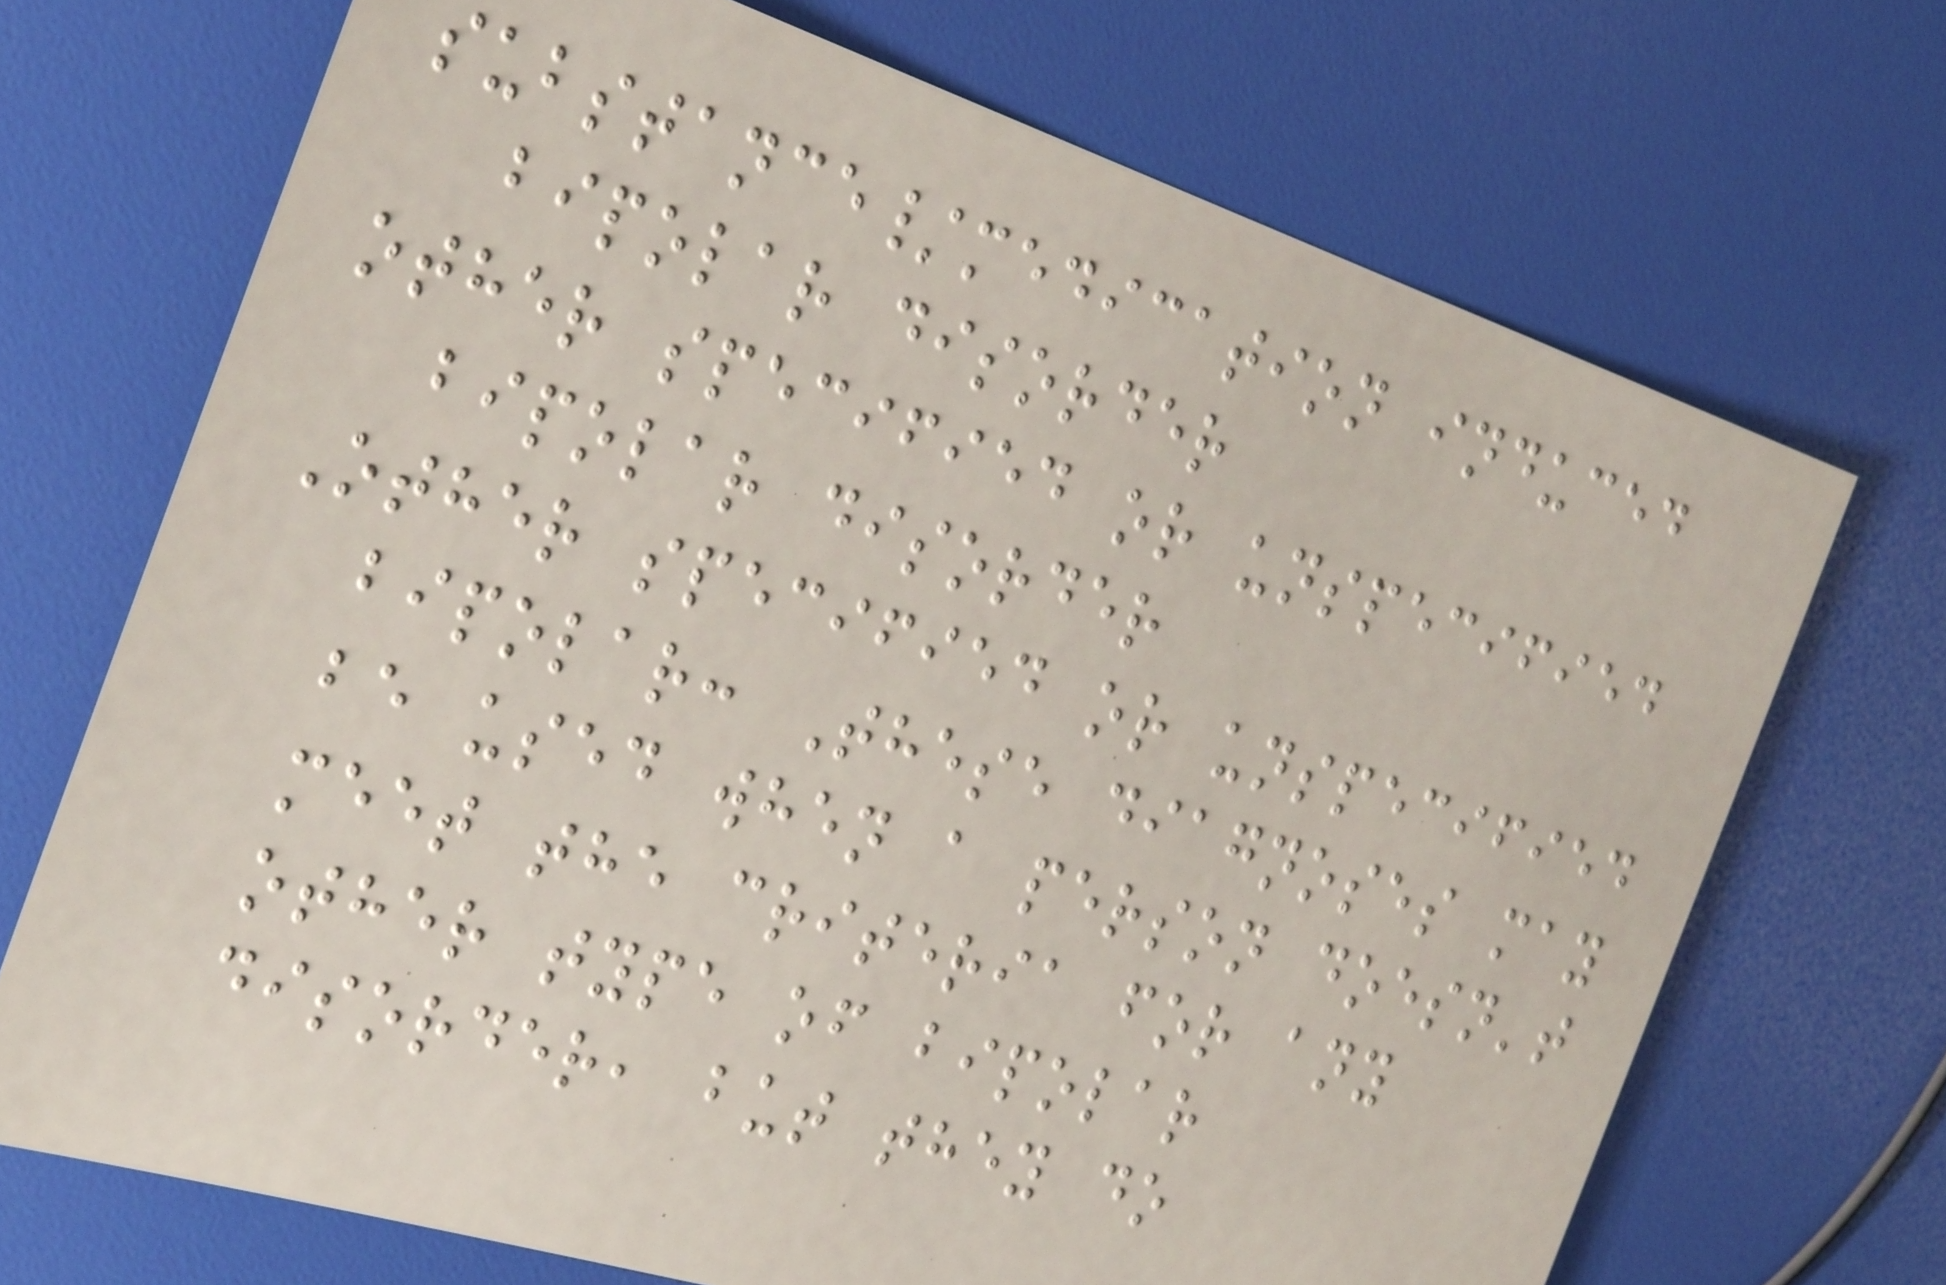substance/medication induced
bipolar disorder
other specified or unspecified
bipolar disorder
Other specified or unspecified
bipolar: These diagnoses may
be used when a person doesn't
meet the criteria for any
other type of bipolar
disorder, but they do
